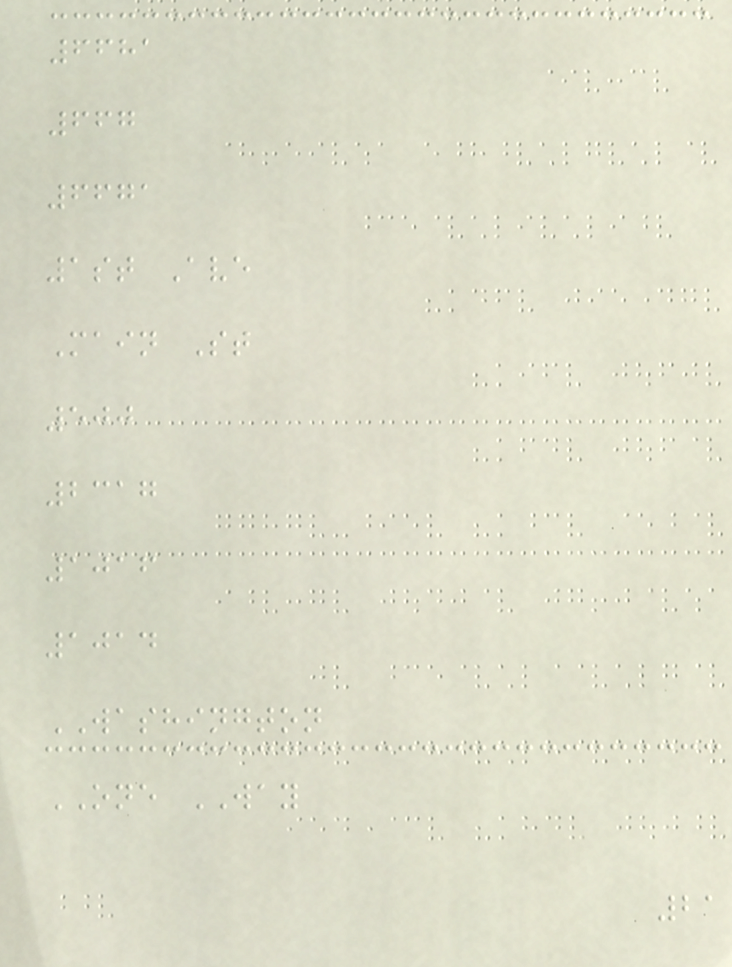6681
667
6671
1st Ave
Main St
500
2317
1016
1014
WASHINGTON
ONE WAY
21
